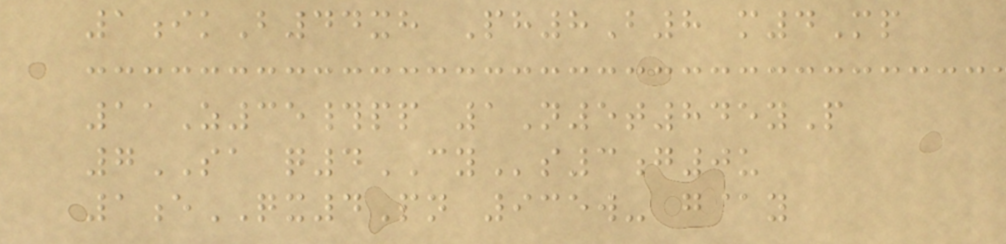1ikB44xh Ph8B8 m4Mp
11Z35#pp 1N5t845yP
7SA q4CYs3g0u
1eQX4Pn 935w- g@y
